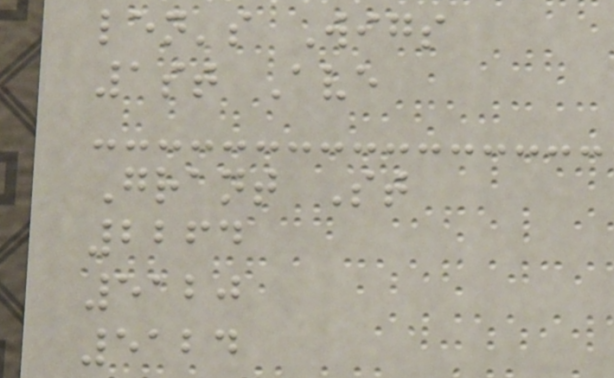len's Wigs
1st Ave
Grant St
2264
5120
5124
